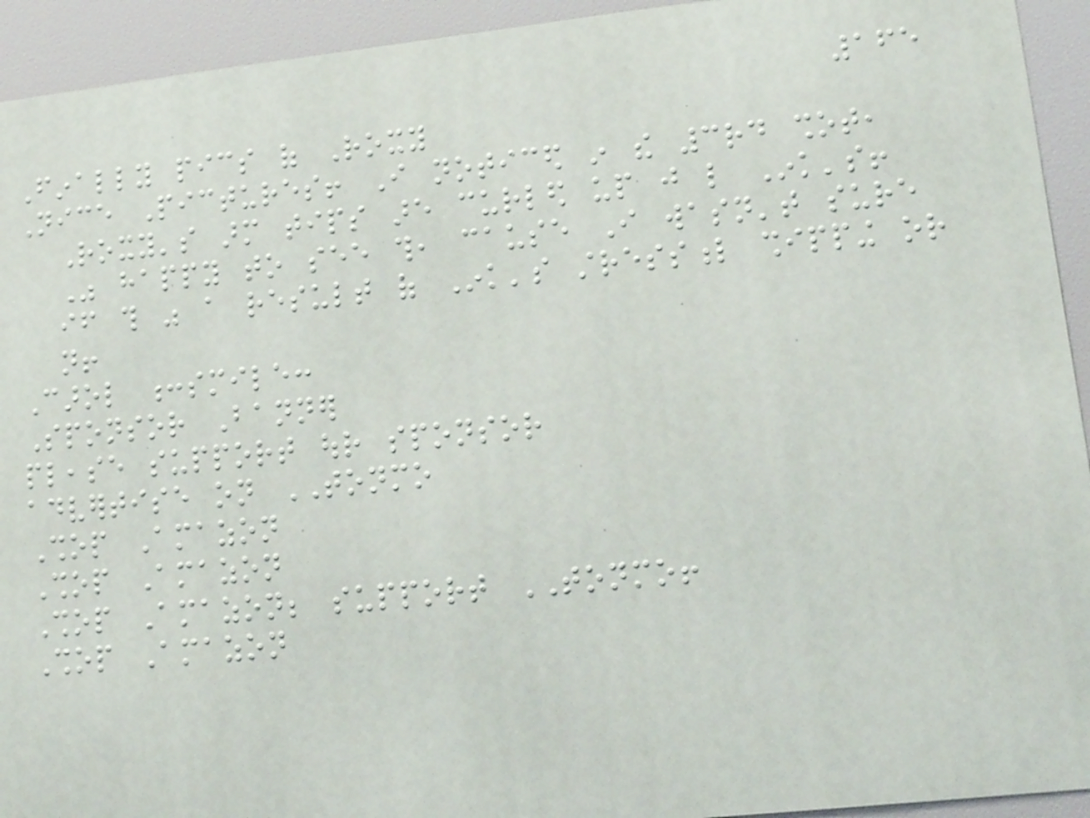165
Finally pics of Roxy
Nice Pictures! I noticed in the 3rd shot,
Roxy's arm tips are curled up just like Ink's!
Was happy to see this, cause I wasn't sure
if this was a result of Ink's stressful shipping or
not!
Carol :smile:
Sponsor Banner
please support our sponsor
advertise on TONMO
Shop Amazon
Shop Amazon
Shop Amazon; support TONMO!
Shop Amazon
